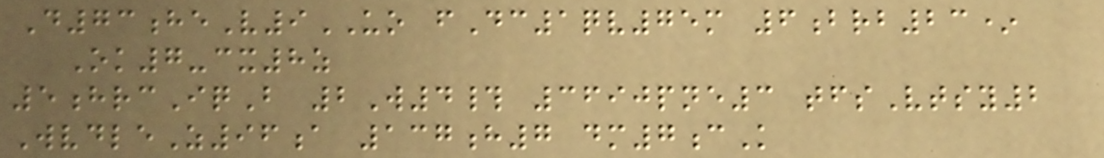D73heV9UO fDc1qv75m 6brb23*
Ok7-cx8z
5hrcIqB 2W4# 3690pne3 tfsVtsy2
WvdleZ96a 137h7 dm7cK
